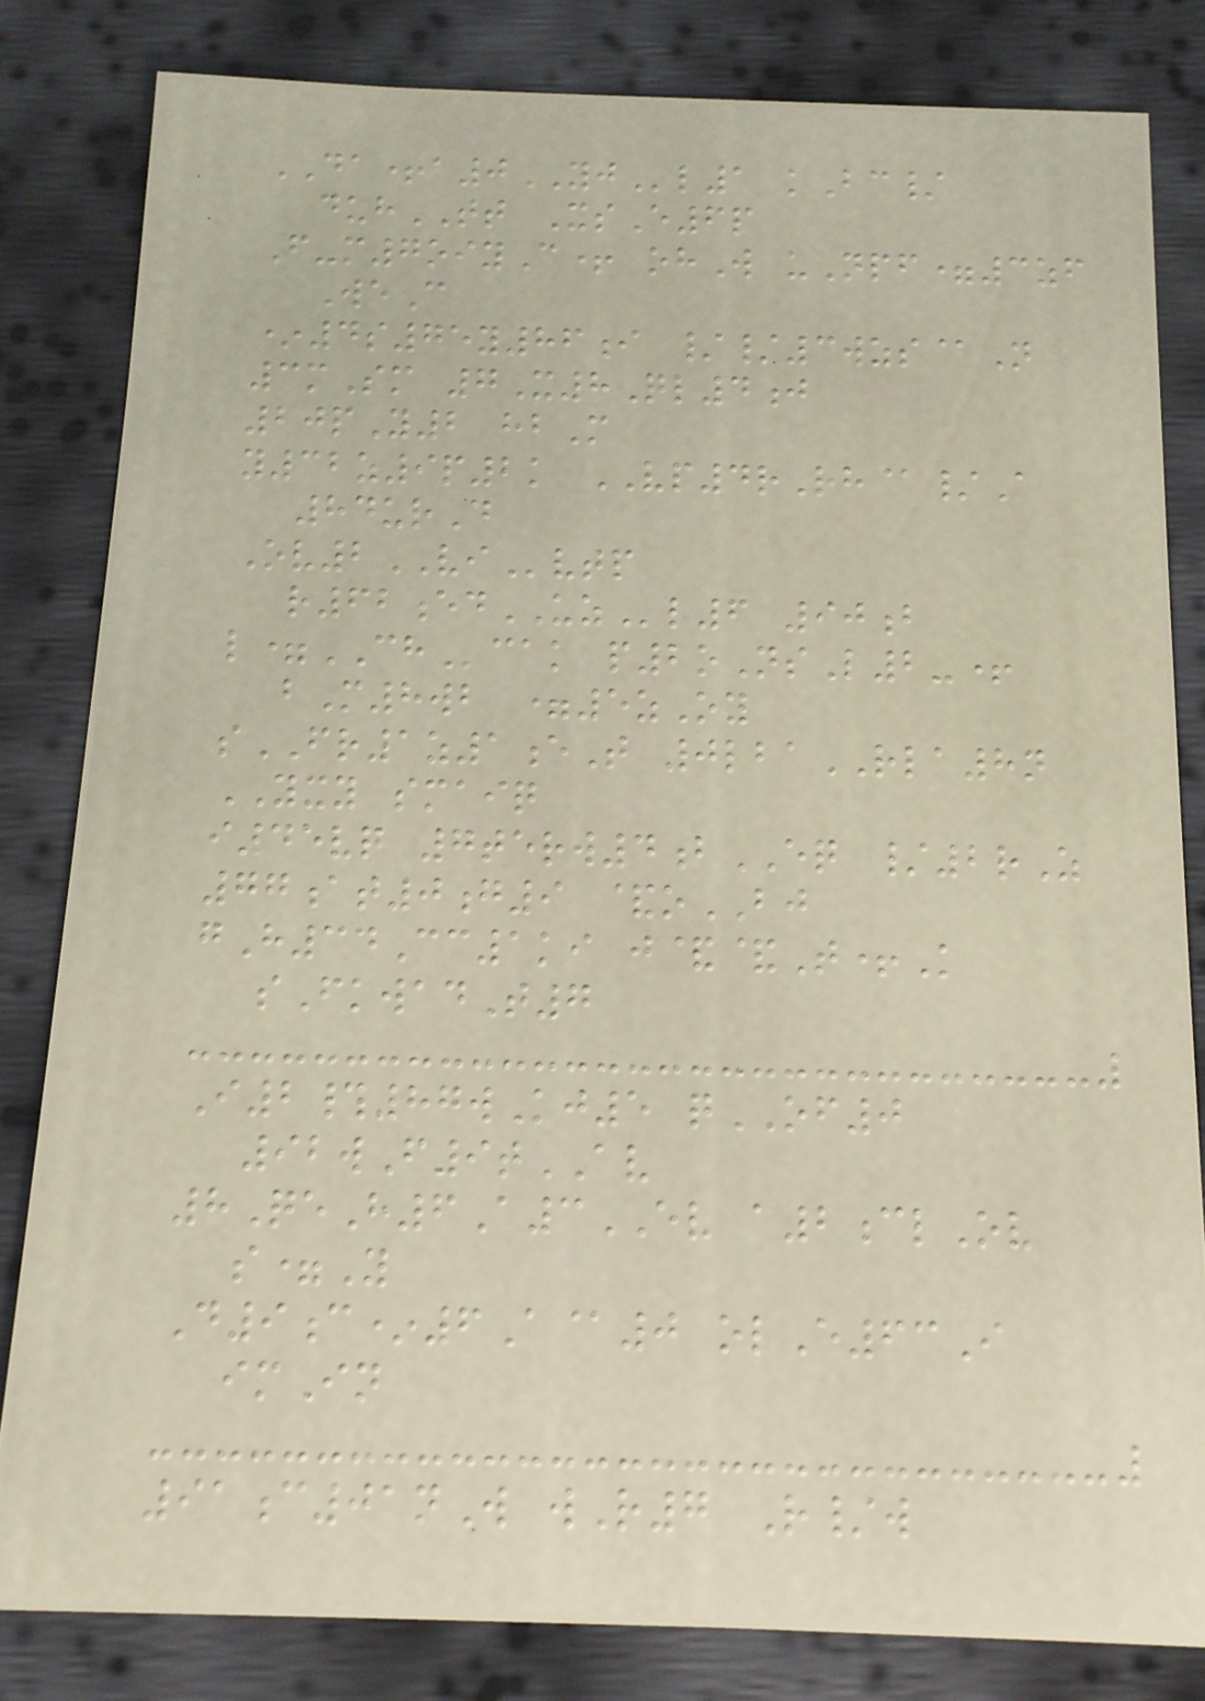DA+a0YJl1 kBc/
duhTT XsE6p
F-m7oiyC+ ohW uNpf=3zf
WeC
*4s75y86i //3wzs@N
3mSm 7X8Ql4j
20pY2 hbM
y32z9p2k VP4rRh@/A
84urD
Ov2VIvtp
r62edUZl6 90b
l=CHcak p2oNsL2-+
bM8wb =5zOy
sFR1z1eT 0lbaRLA8n
YXY smaiq
i45vq 7terw4bEQ /2rZ
77at0g9 &oBJ
gH34Cc1ki j&&T+K
sFkwadT7
I2#87wKj5 qOF0
92wF9tAV
8QeH6A3EV a2clOv
s=Y
D9c*6A@0 olE63I
imIn
91c01nW wR7 R/w
